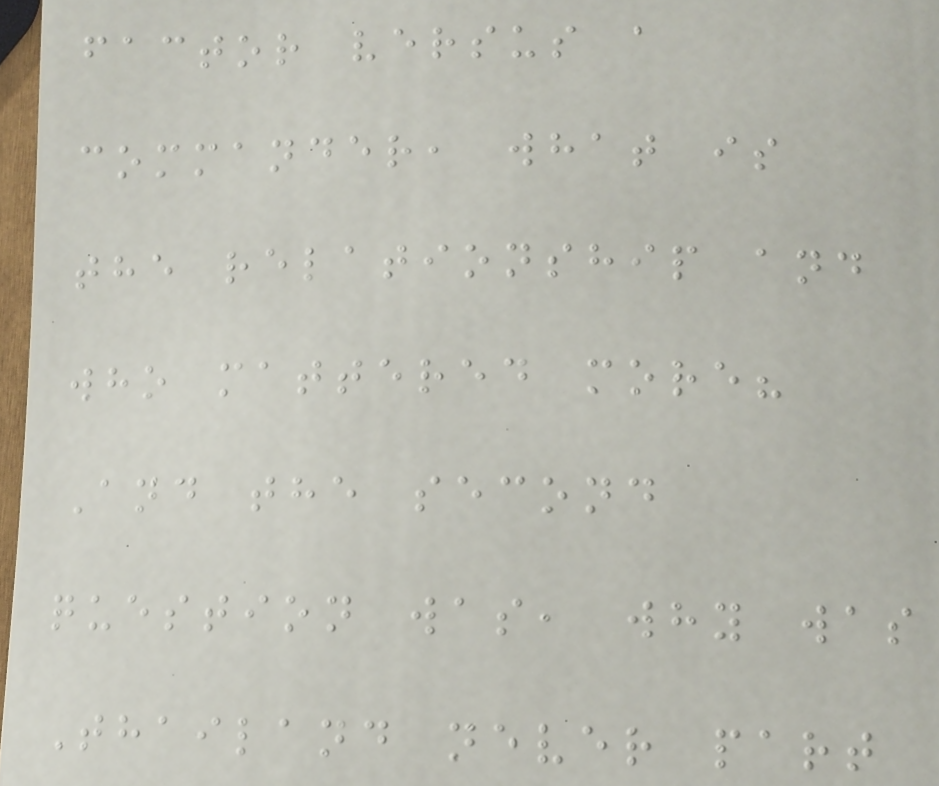factor versus a
commander, what is
the relationship and
who mattered more?
And the second
question was, why was
Thailand never part
